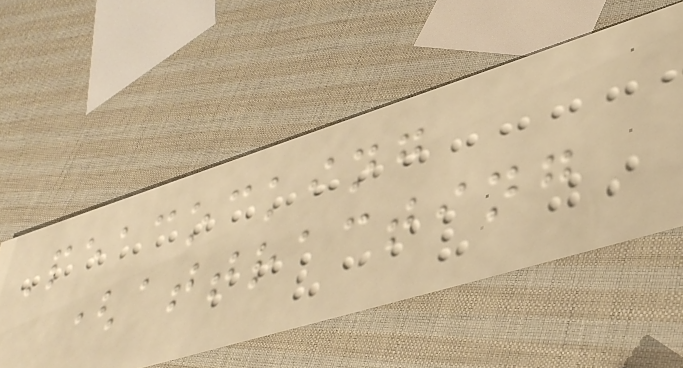Peacocking
(attracting
